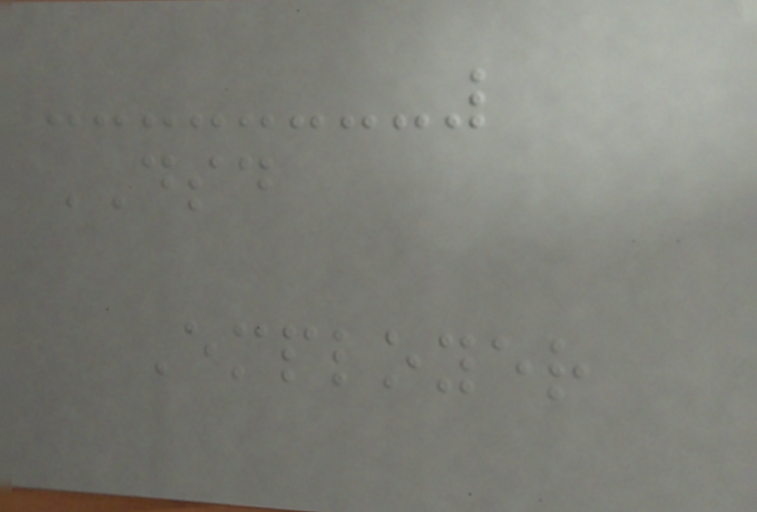DSD
Employer
